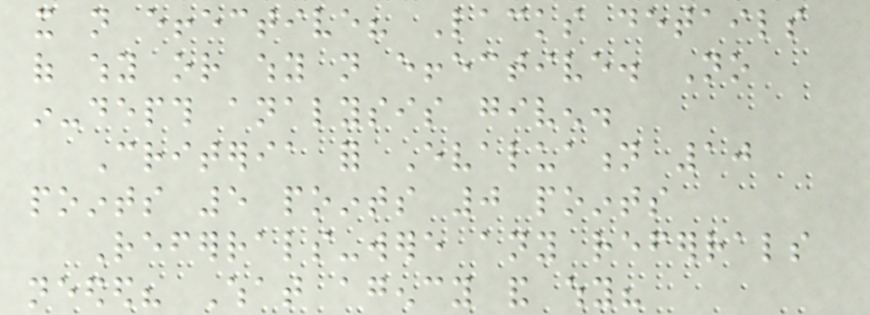it not effective? Lacks details
of why or why not effective. No
in-depth analysis given.
Criteria for Evaluation 10
points 5 points 0 points
Referrals-were any referrals
needed? What agency and why?
